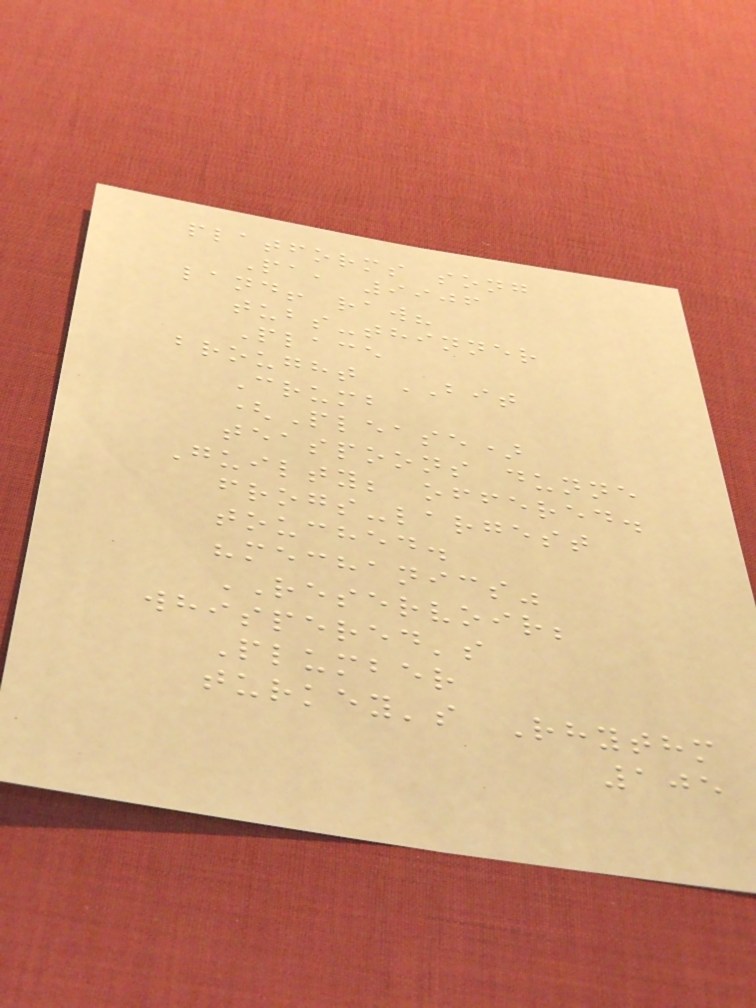platforms song
Pa, 9906
land! raw?
tubs-thinner
Place
brought BIT
Crumb
(Please)
teaspoons dunne
Guilty; offered.
frogs-largest
touched.
"mechanics"
RESERVOIR;
whispered's
Plumber
turkey's Rhythm
105
